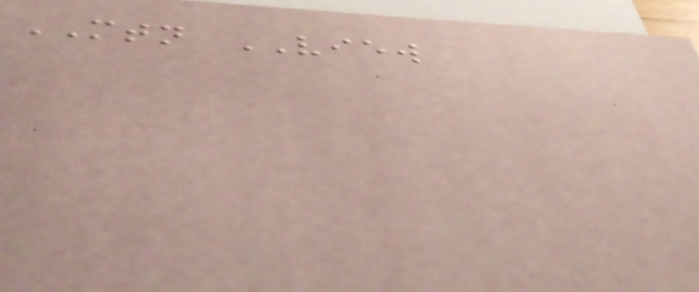MTN VIEW
